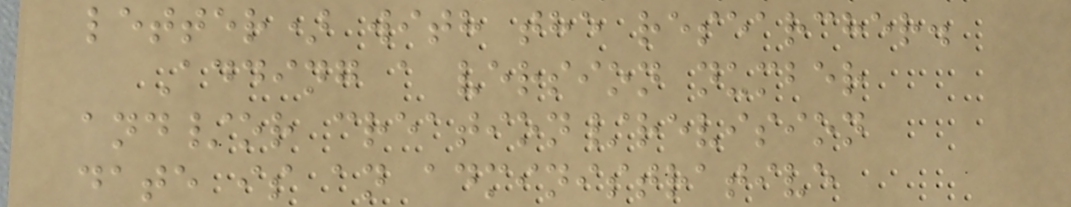letter) with the researcher.
Adding a version number
and/or creation/revision
date is an administrative
